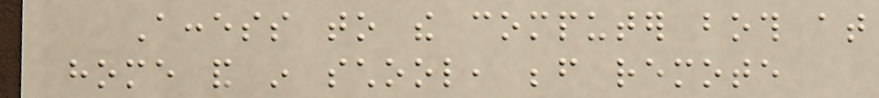Access to the computer both at
home and in school, before remote
